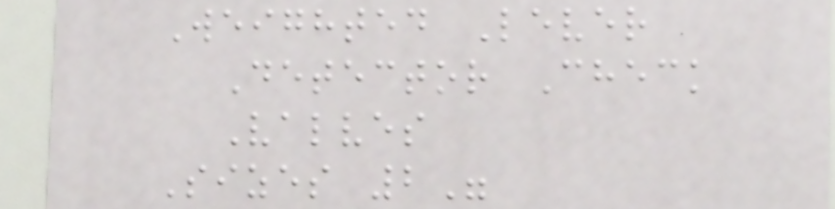Weighted Lever
Detector Check
Valves
Sizes 2"
